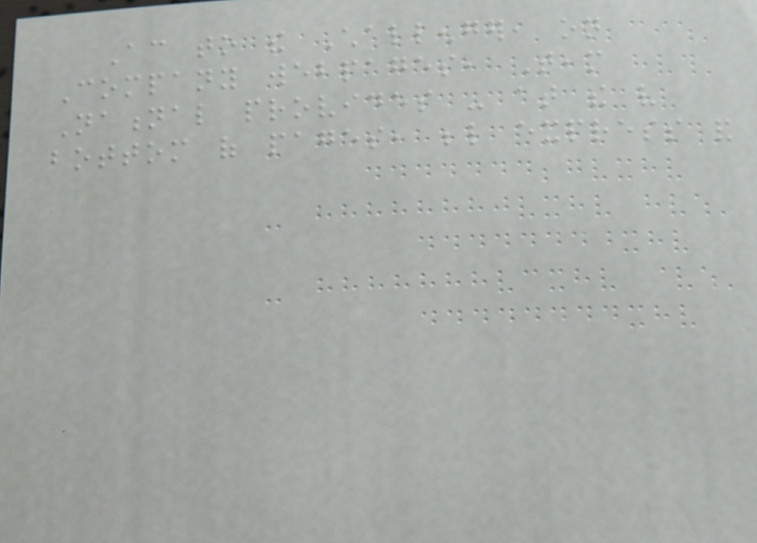According to the Challenger, on
Company webpages, Team
National provides - at the very
bottom of pages, below express and
